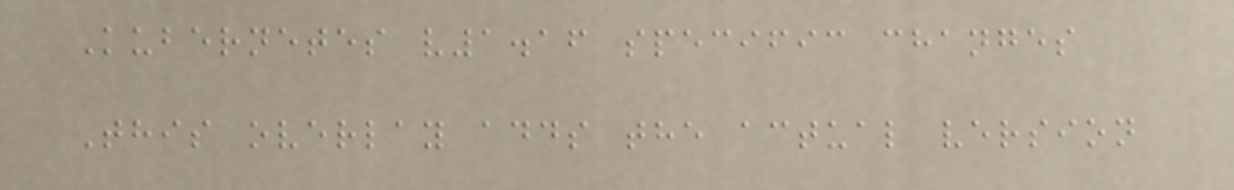Kubernetes v1.16 specific changes
This overlay adds the actual version
